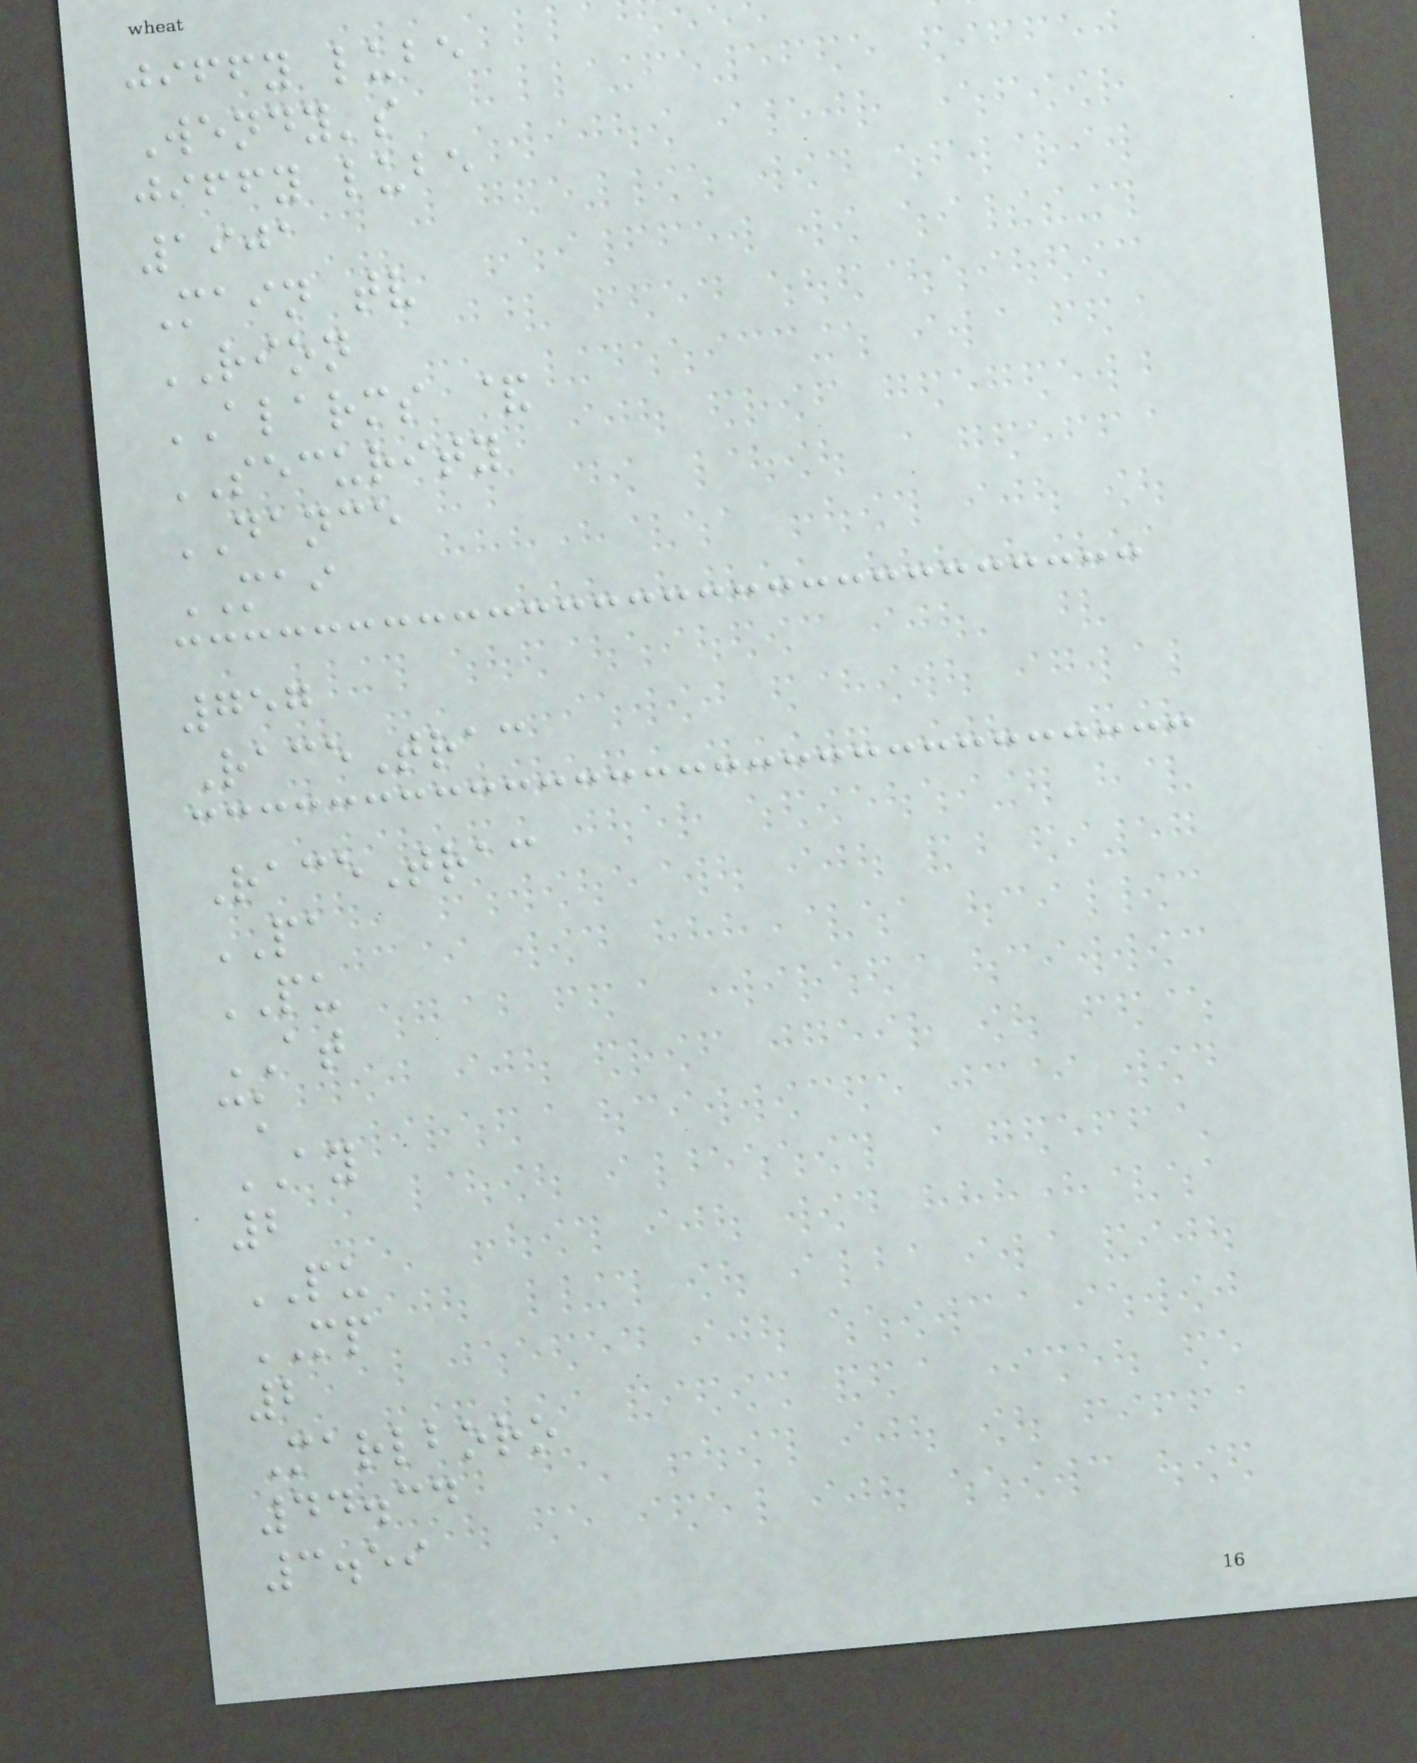jiffy lube
Wendy's
jiffy lube
1901
Main tv
RION
ALARMS &
SECURITY
DANCE
MAI
757
RaceTrac
RaceTrac
PA
PU
AT
ck
AY
2
PU
MP
2
Marlboro
44.34
3.59
